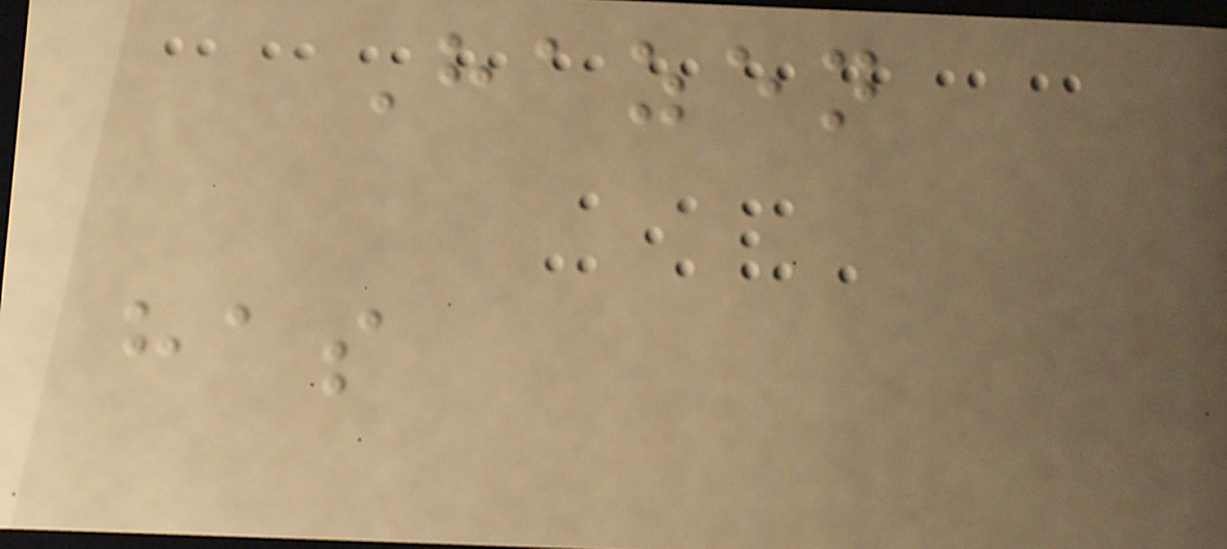Hazen
has
